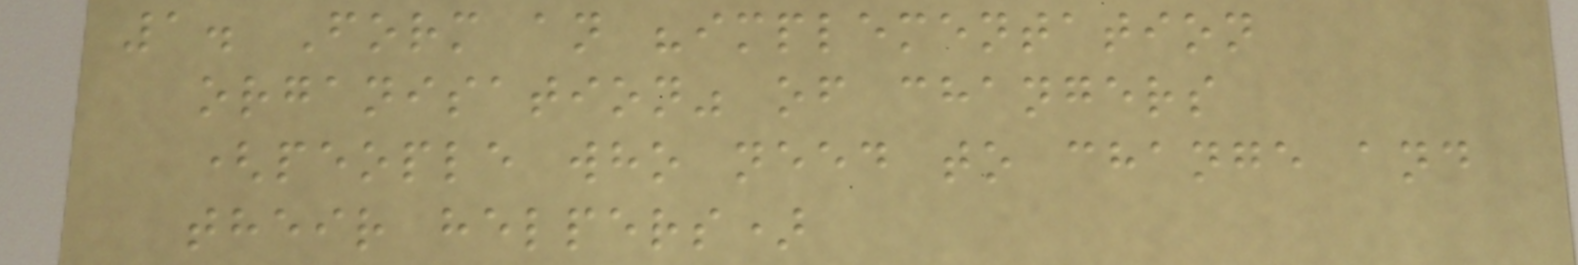1. Form an "implementation
organisation" of changers
(people who need to change and
their helpers)
